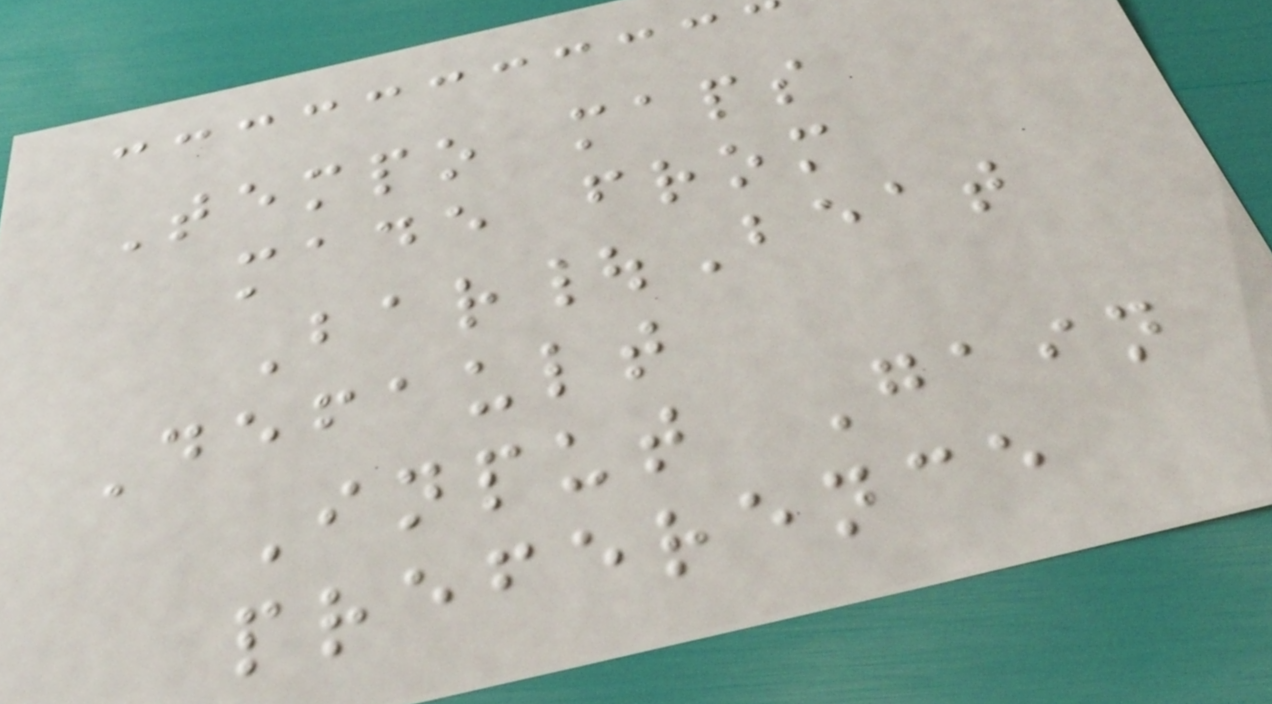Tempo maps
made from
Bar|Beat
Default
Input Gain
preference
